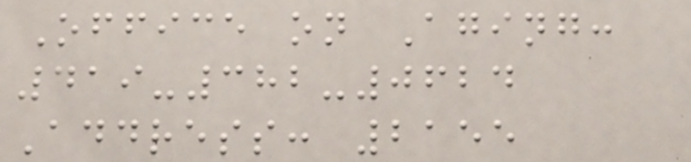Office on Aging:
419-382-0624
Address: 2155
